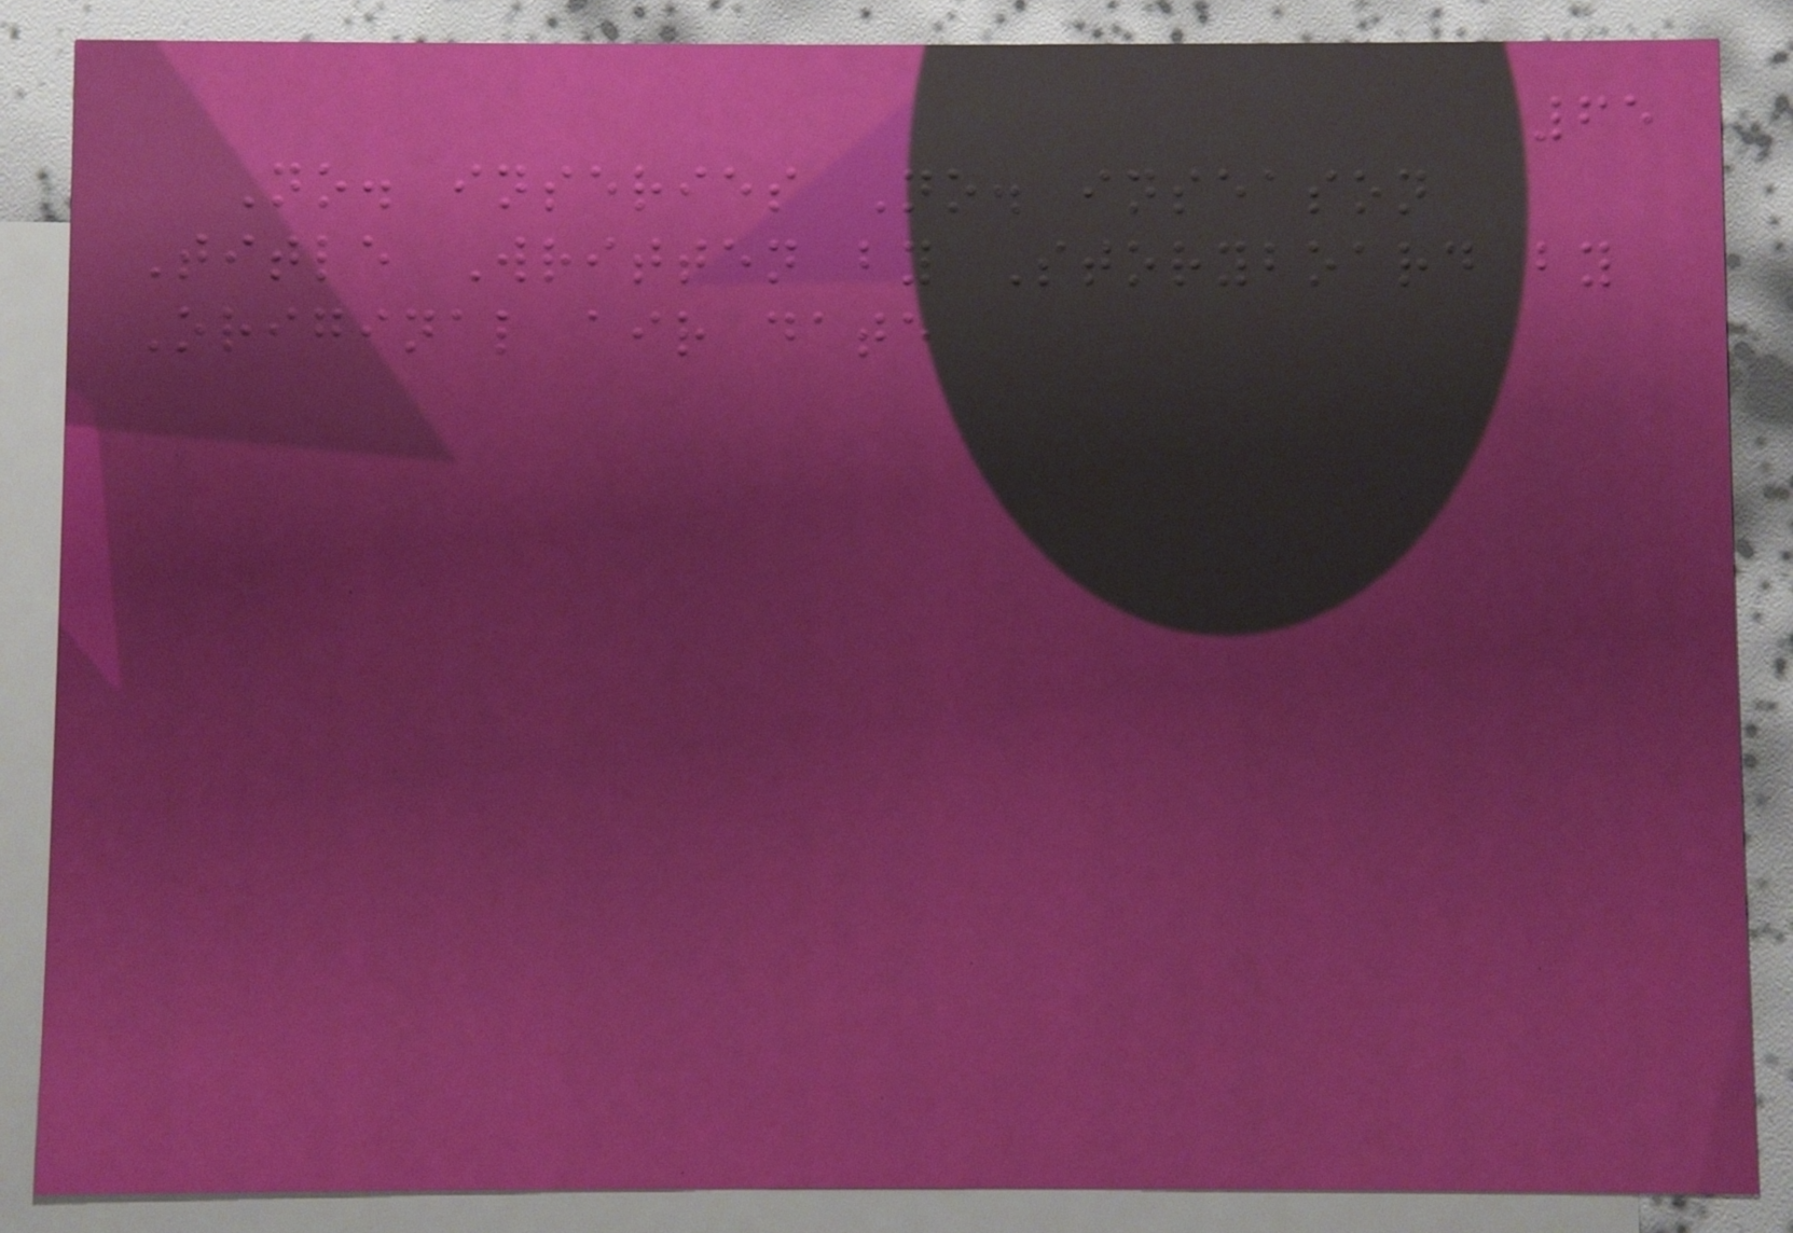65
No. inseries No. inseason
Title Written by Storyboard by
Original air date
